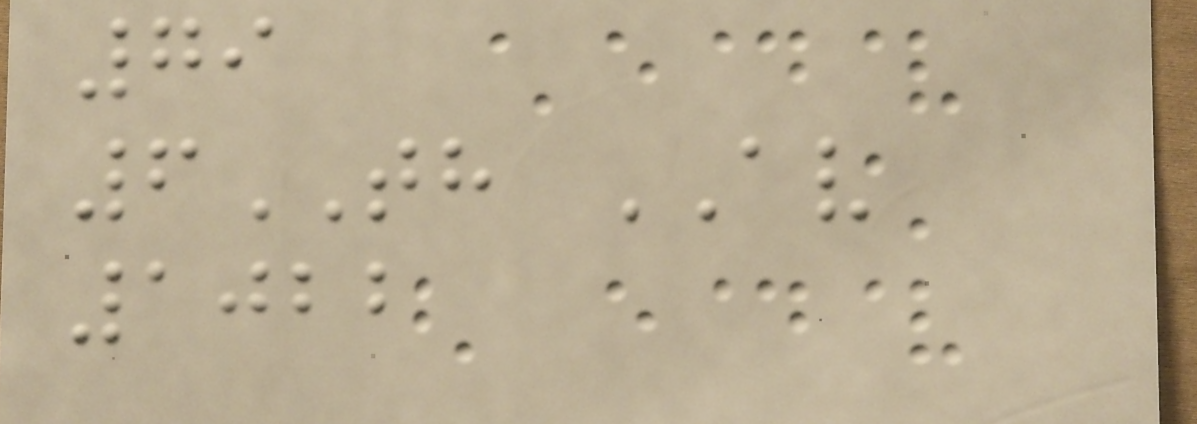79
6TH AV
1022
